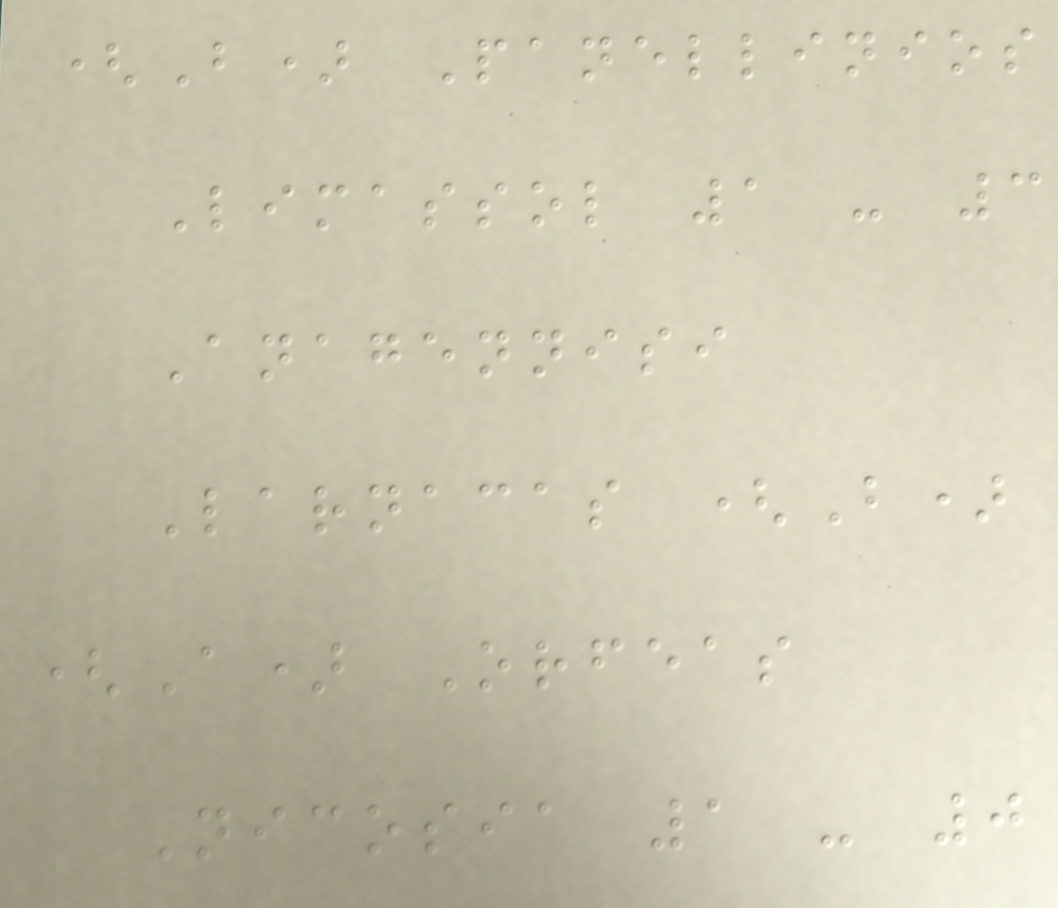(B) Panellinios
Limassol 1 - 3
Anagennisi
Larnacas (B)
(A) Orfeas
Nicosia 1 - 0
